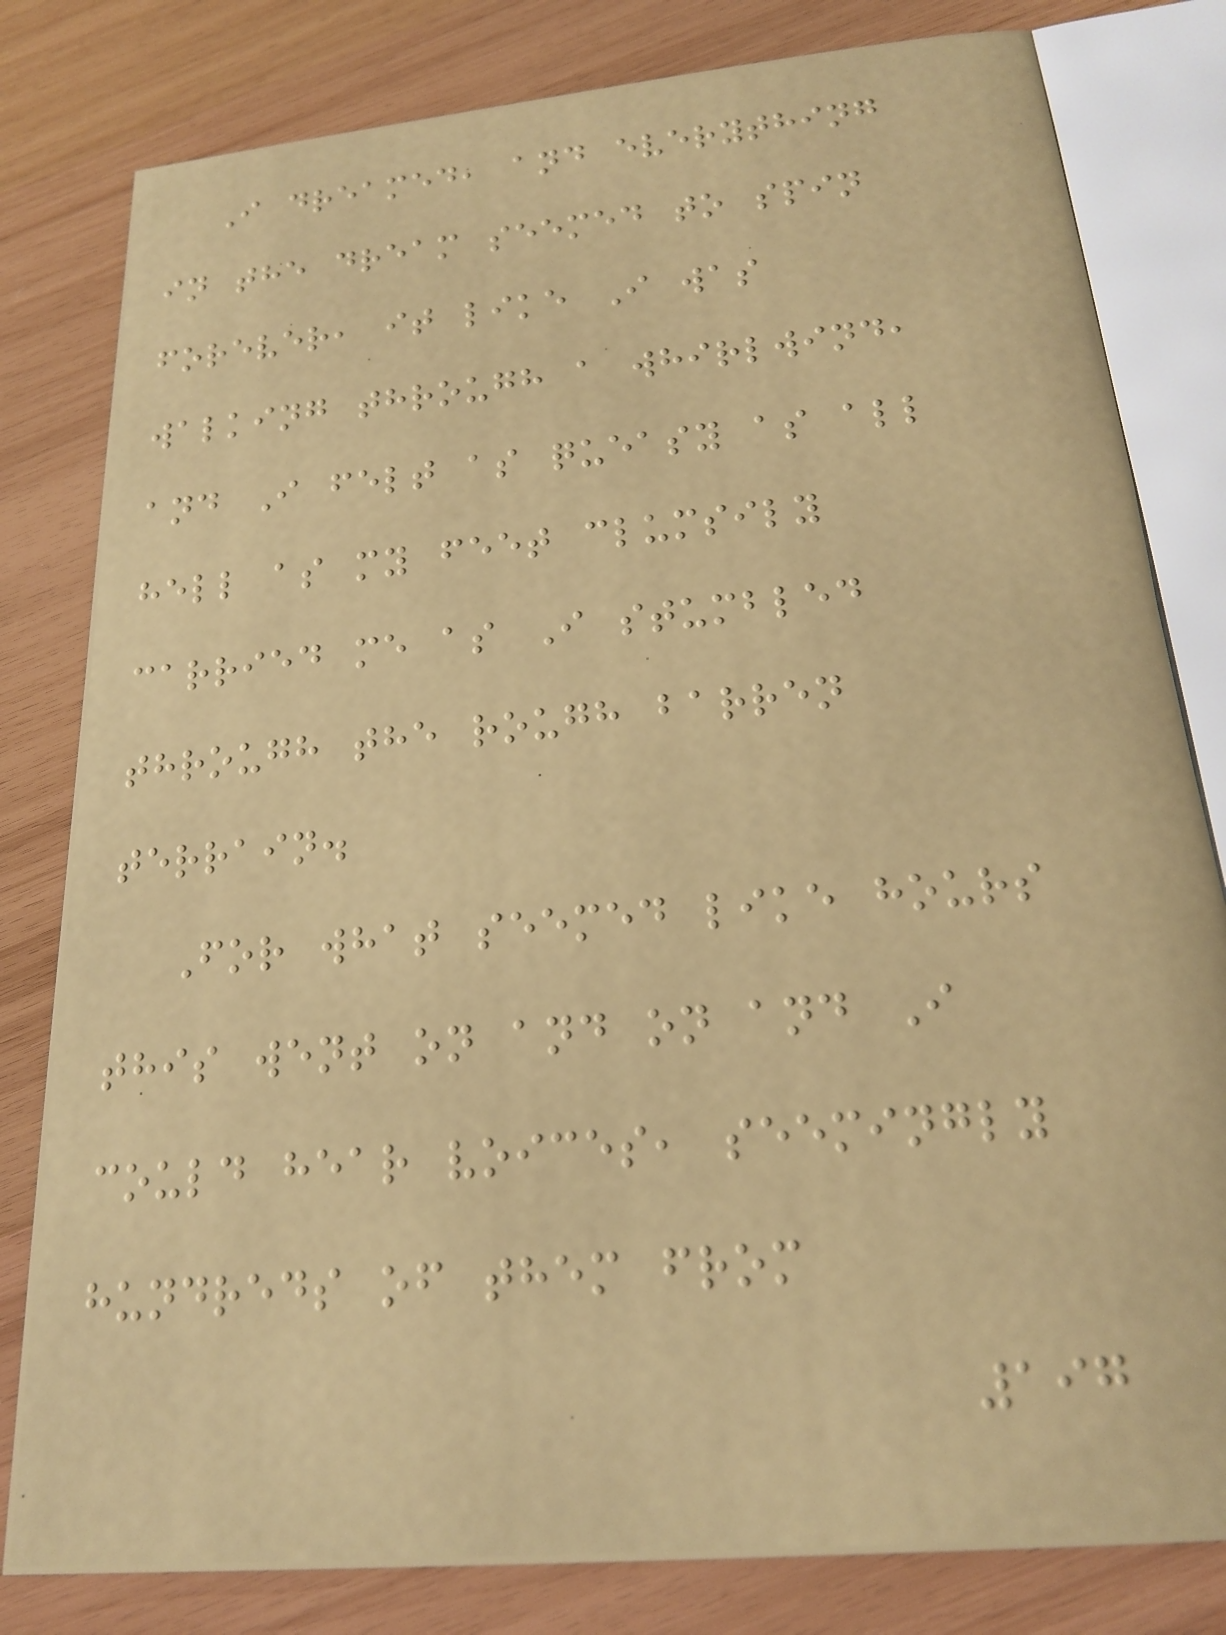I dreamed, and everything
in the dream seemed to spin
forever, it like I was
walking through a whirlwind,
and I felt as queasy as all
hell as my feet clumsily
carried me as I stumbled
through the rough barren
terrain.
For what seemed like hours
this went on and on and I
could hear voices, seemingly
hundreds of them from
197
